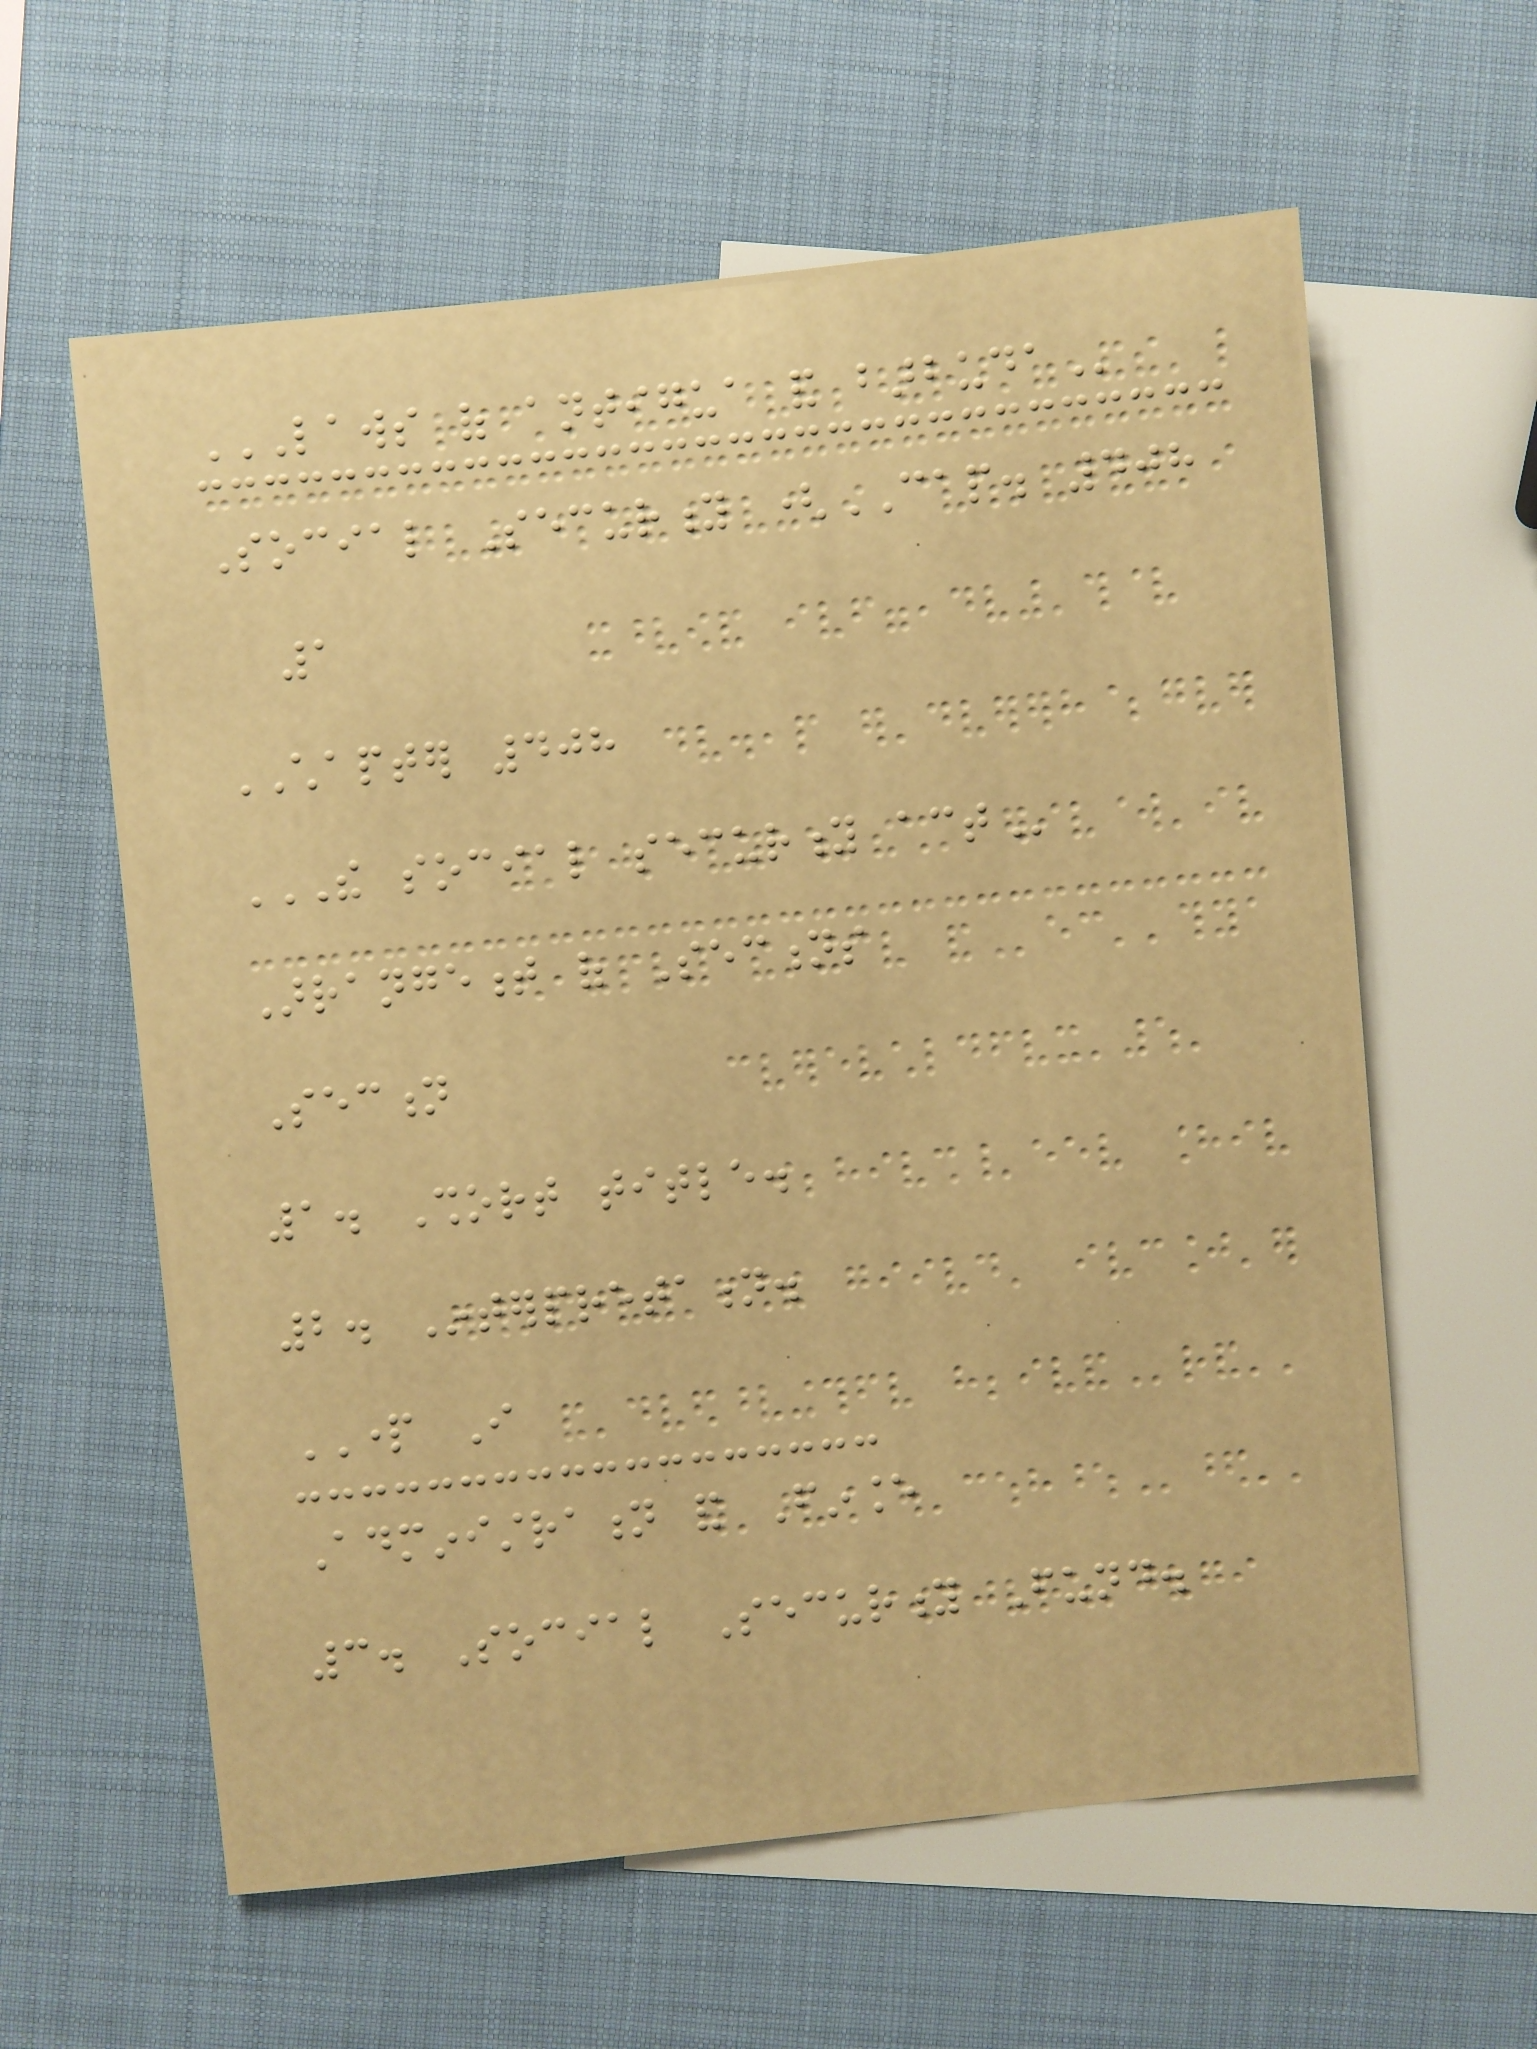LAWS OF ANTIGUA AND BARBUDA
Social Security (CAP. 408
1
CHAPTER 408
THE SOCIAL SECURITY ACT
Arrangement of Sections
Section
1. Short title.
2. Interpretation.
PART I
Administration and Finance
3. Social Security Fund.
